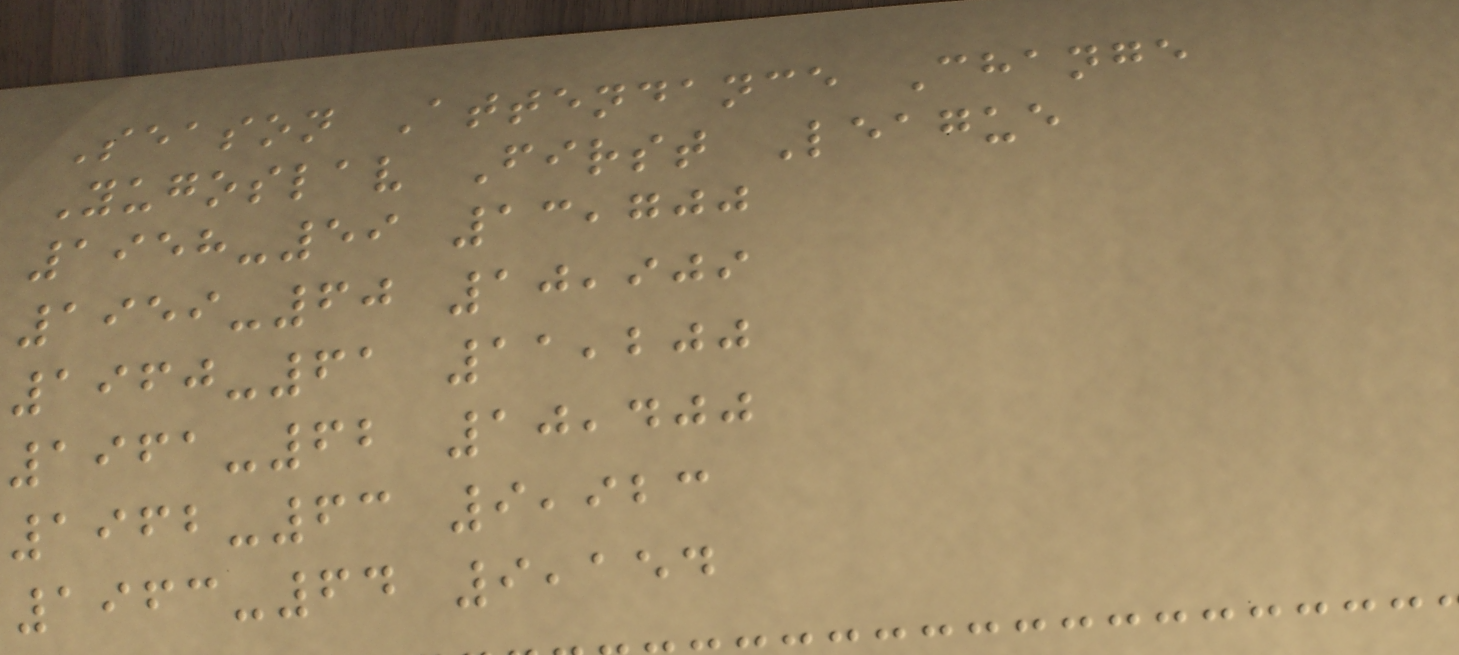Season Attendance Change
Yugoslav First League
1958-59 13,700
1959-60 10,909
1960-61 11,200
1961-62 10,400
1962-63 9,923
1963-64 9,154
